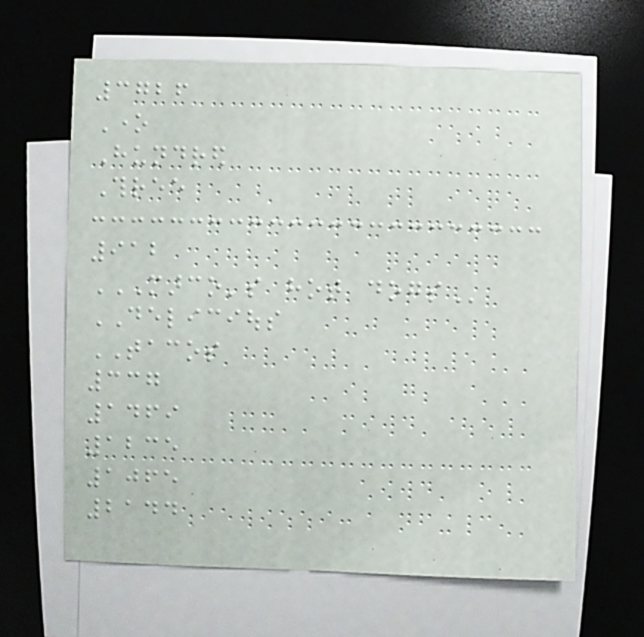3726
One
Hundred
Three
912
MARCO'S HOT DOGS
DELICIOUS
TACOS
337
1469
1235
1065
2144
